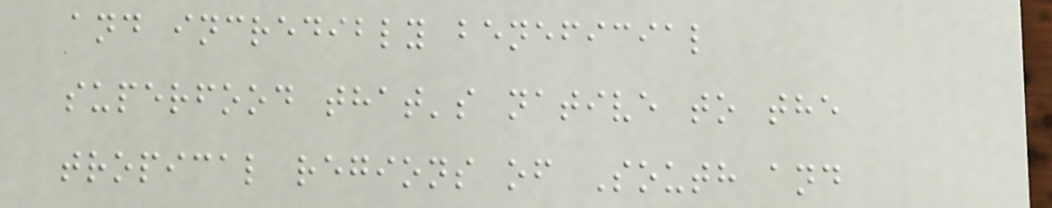and incredibly beneficial
superfood that's native to the
tropical regions of South and
